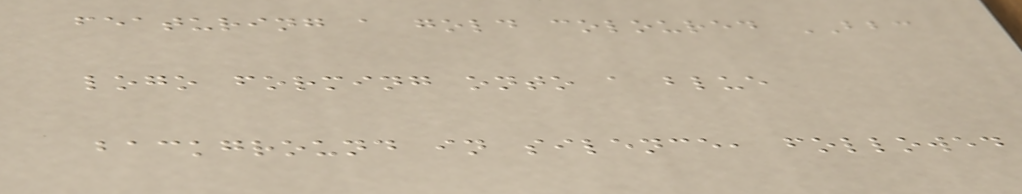featuring a gold coloured BBC
logo forming onto a blue
background in silence, followed
